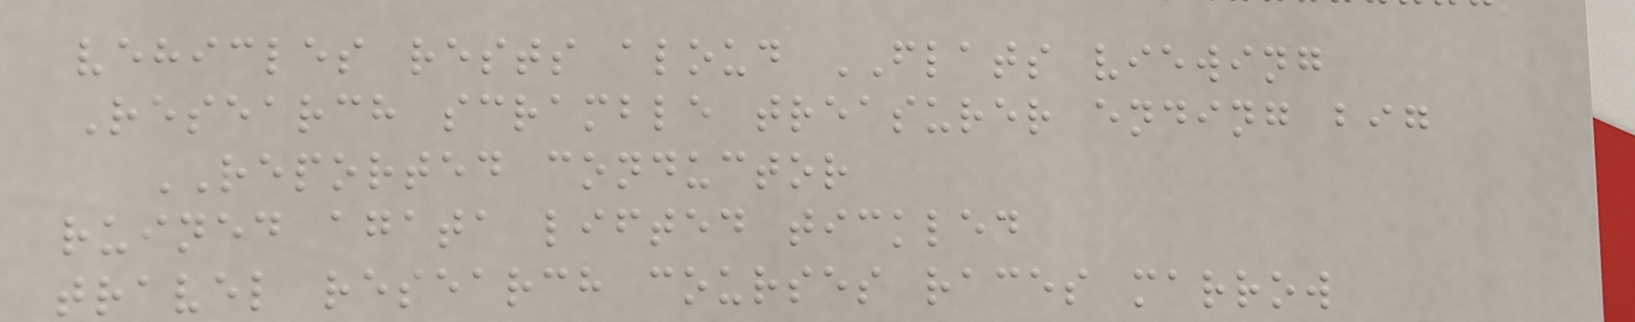vehicles rests aloud FLATS viewing
Research scramble treasurer ending big
REPORTED conductor
ruined agata lifted tickled
travel research courses races marrow
